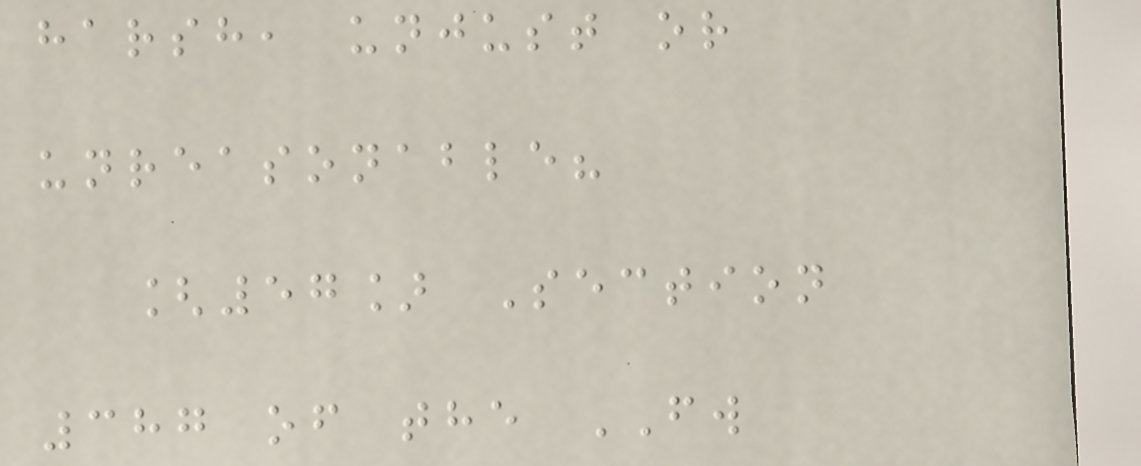harsh, unjust or
unreasonable?
[57] Section
387 of the FW
